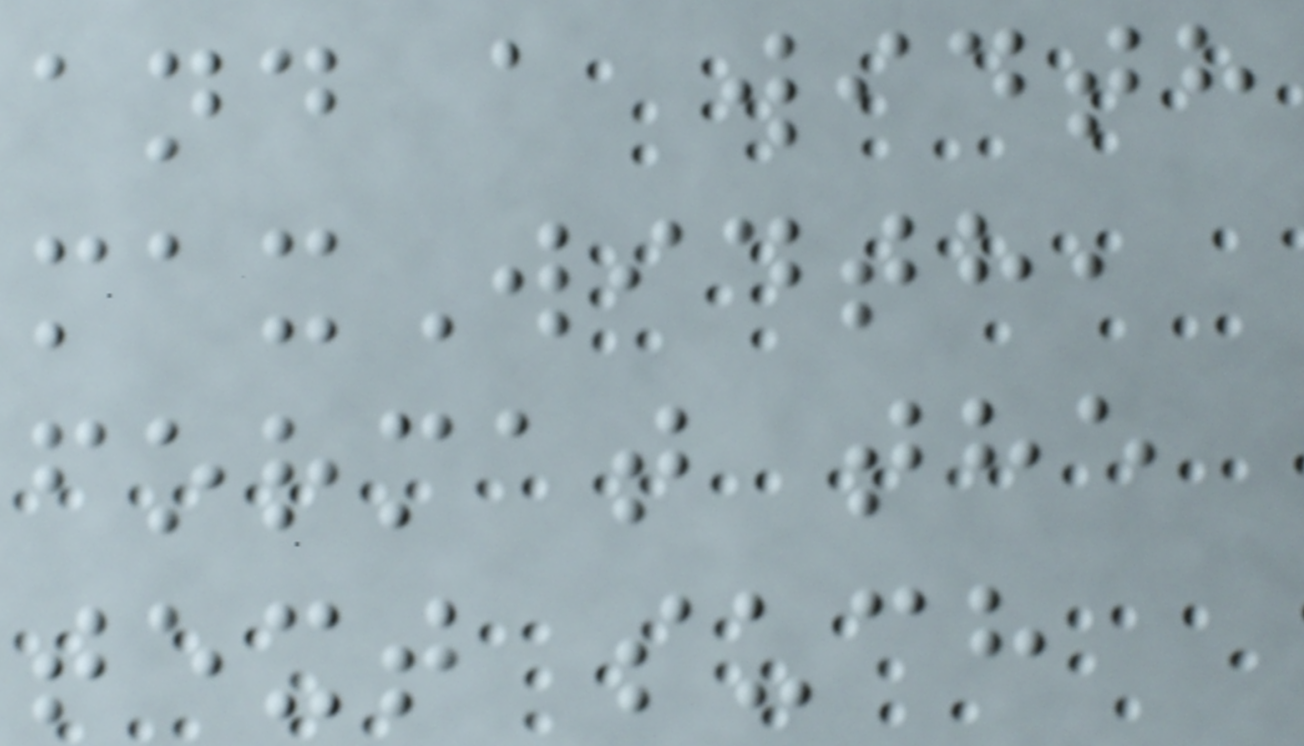and a width
maxWidth,
format the
text such
